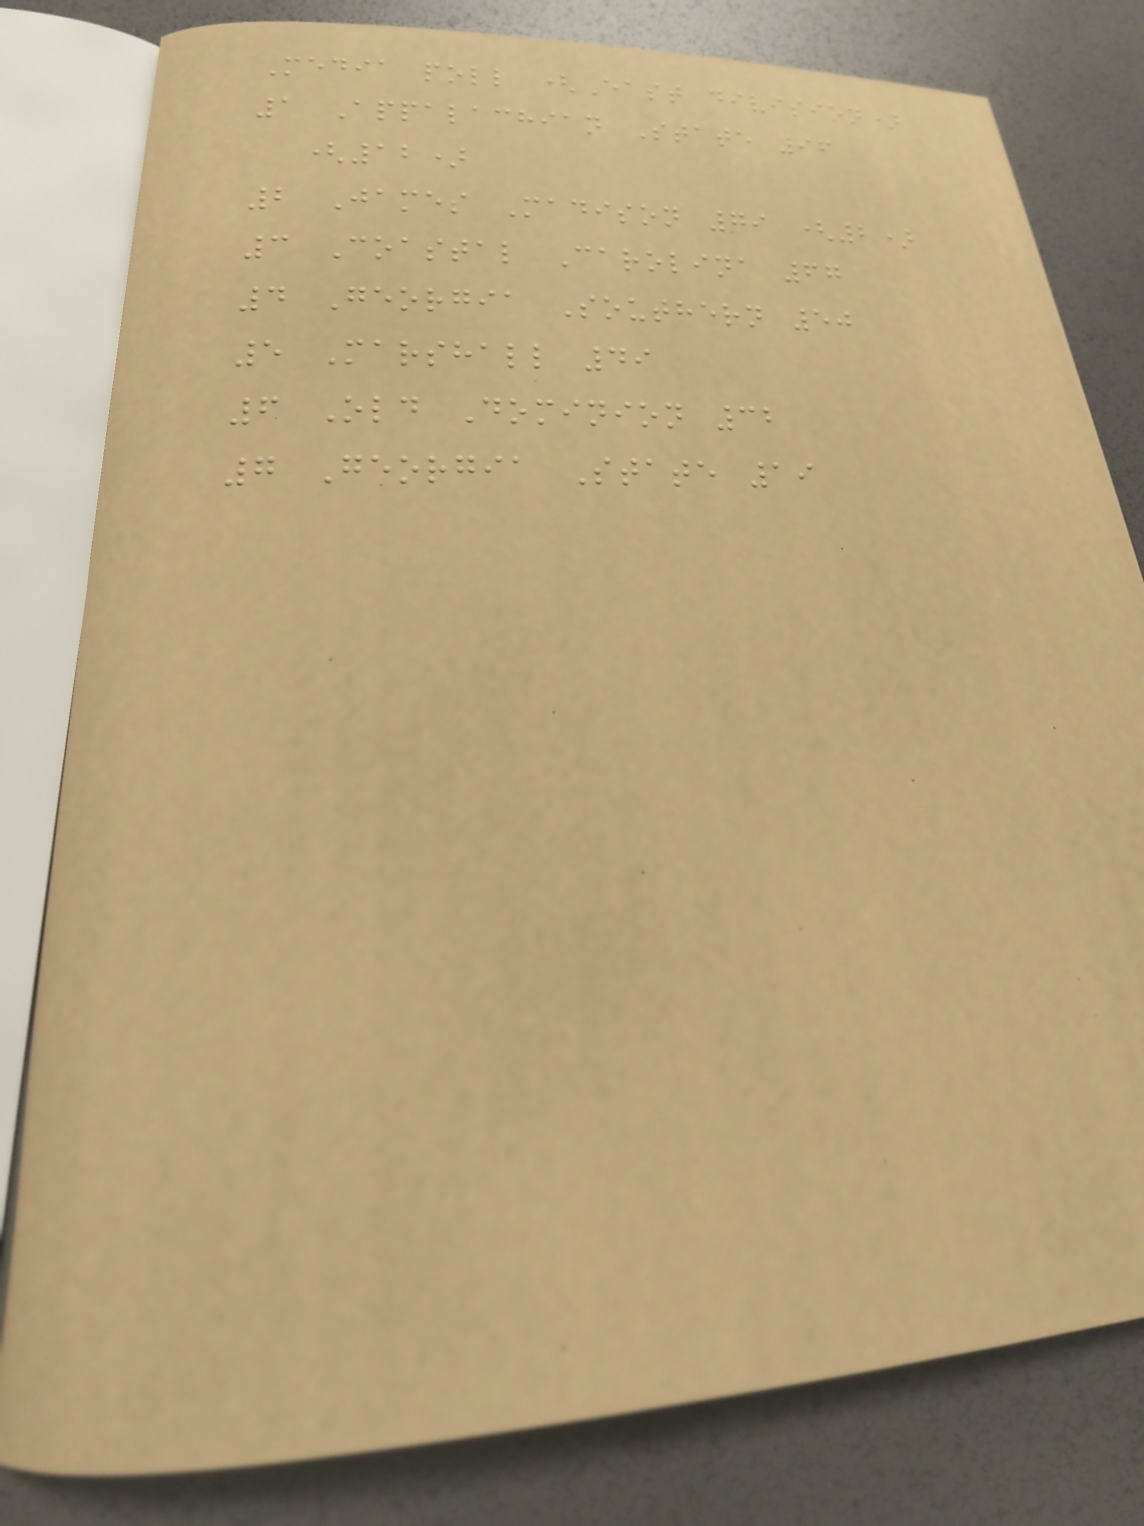Media poll (East division)
1 Appalachian State 96
(12)
2 James Madison 79 (2)
3 Coastal Carolina 67
4 Georgia Southern 50
5 Marshall 49
6 Old Dominion 32
7 Georgia State 19
